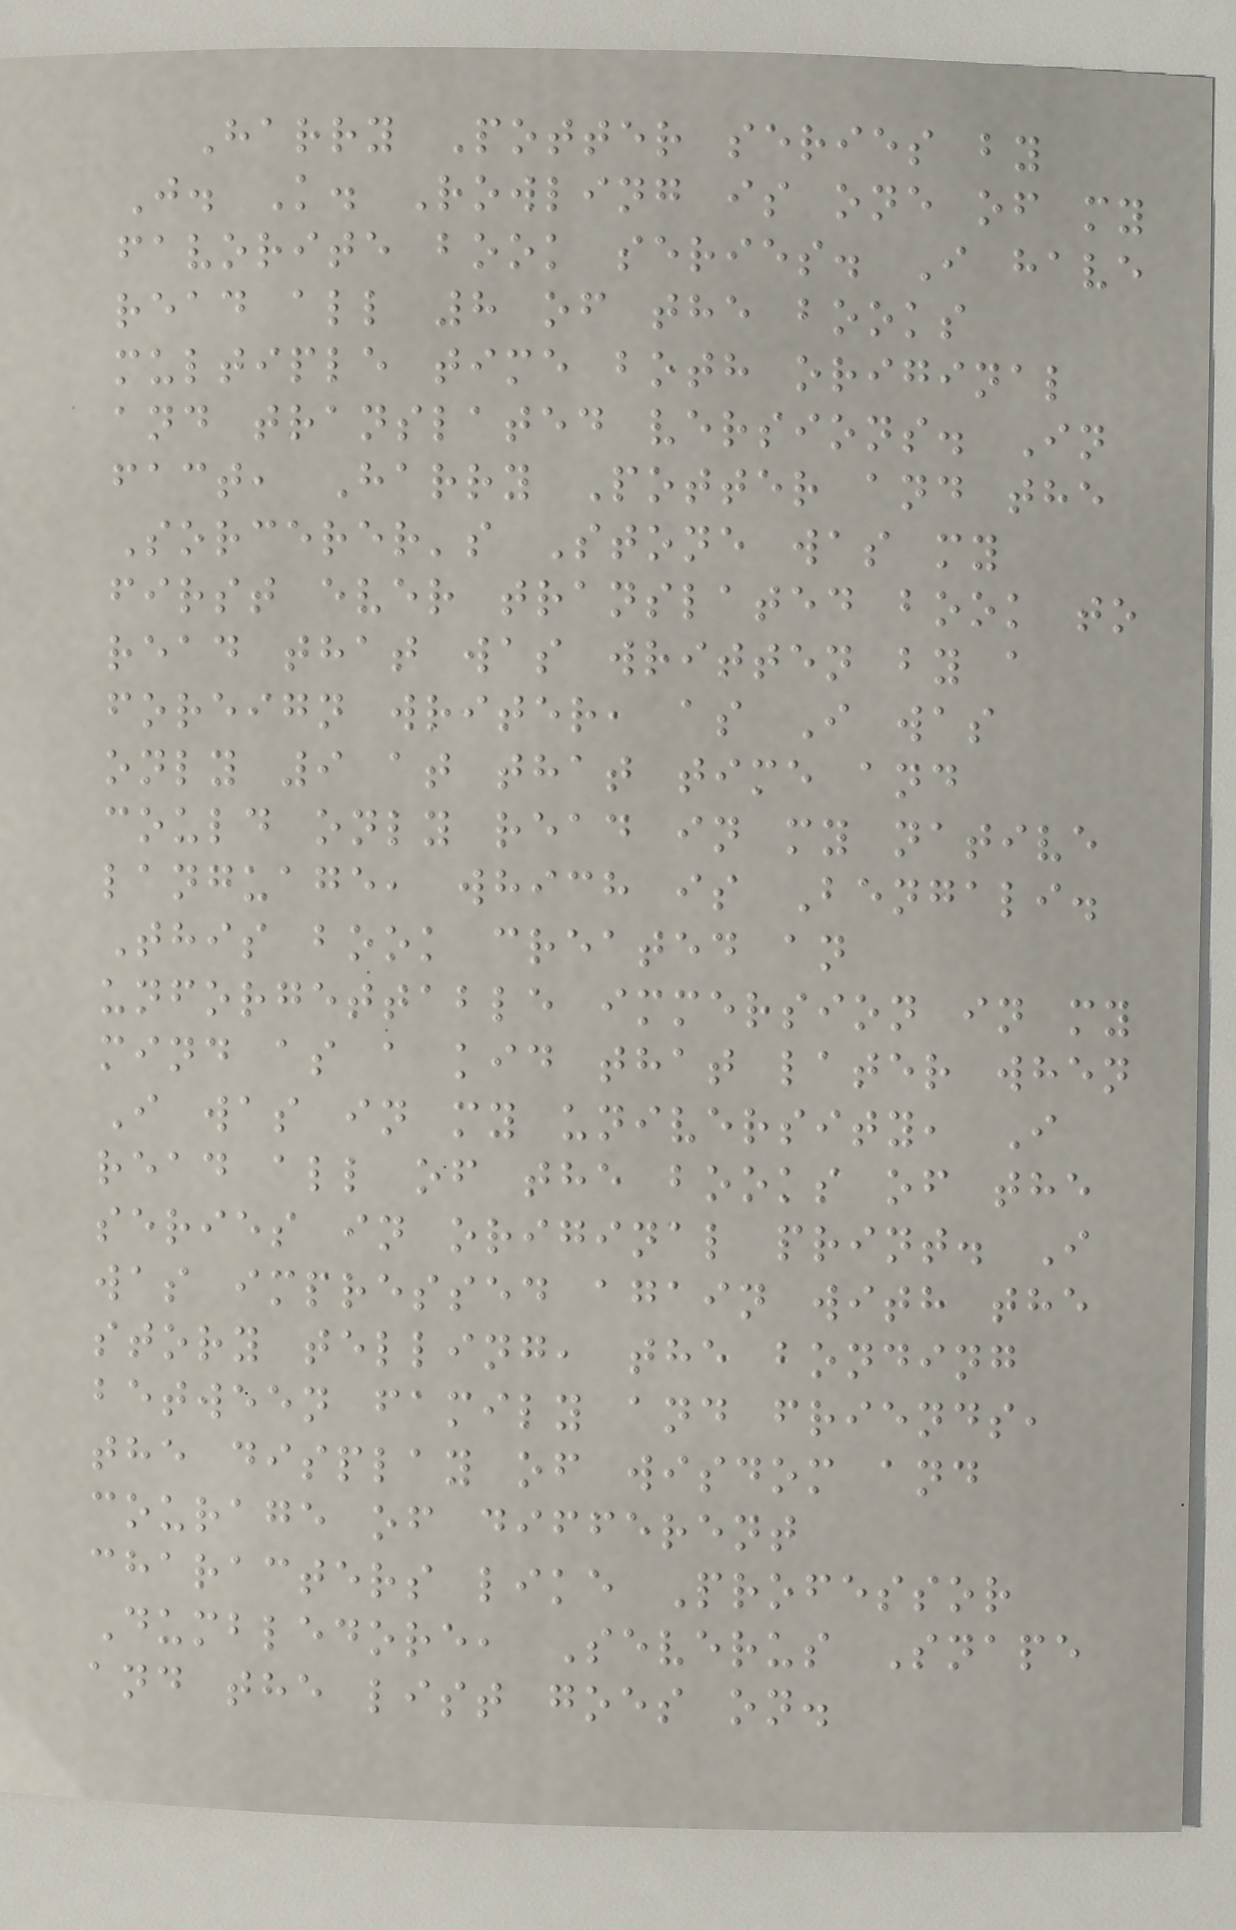Harry Potter series by
J. K. Rowling is one of my
favorite book series. I have
read all 8 of the books
multiple time both original
and translated versions. In
fact, Harry Potter and the
Sorcerer's Stone was my
first ever translated book to
read that was written by a
foreign writer, as I was
only 9 at that time and
could only read in my native
language, which is Bengali.
This book created an
unforgettable immersion in my
mind as a kid that later when
I was in my university, I
read all of the books of the
series in original print. I
was impressed again with the
story telling, the bonding
between family and friends,
the display of wisdom and
courage of different
characters like Professor
Dumbledore, Severus Snape
and the list goes on.
